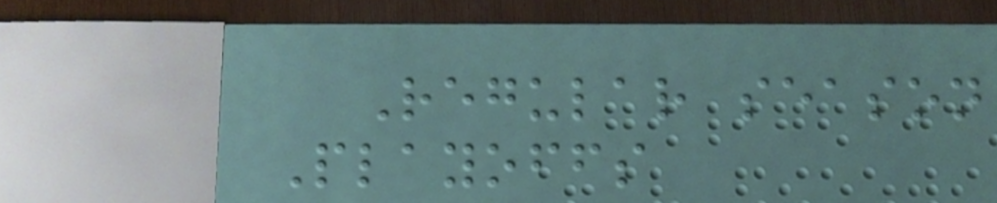Regular season
Playoffs
